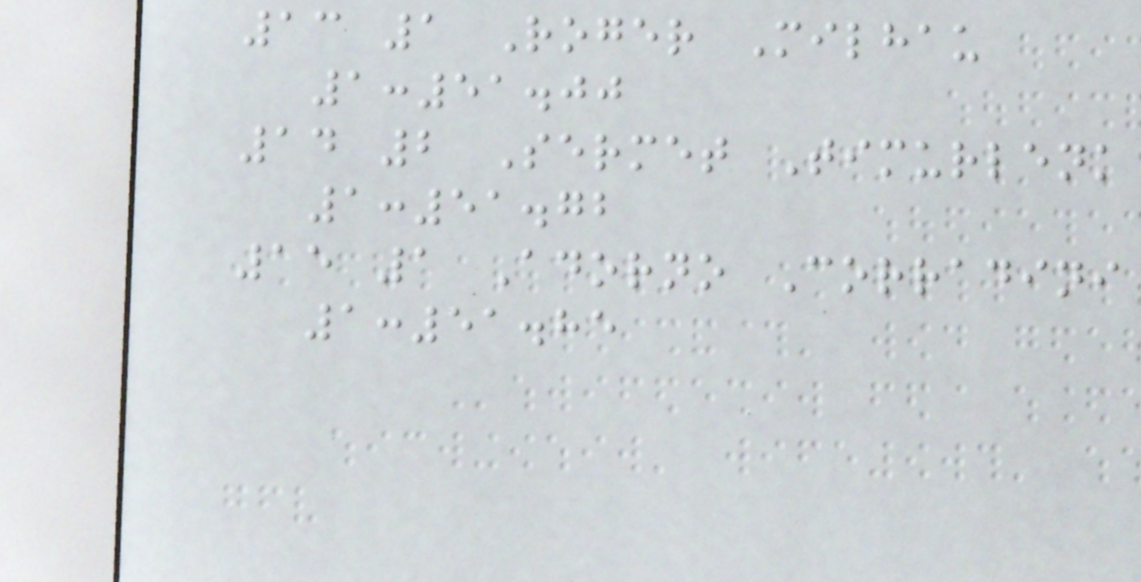13 1 Roger Milhau
1:51.00
14 2 Sermet Timurlenk
1:51.72
15 1 Adorno Corradini
1:51.85
